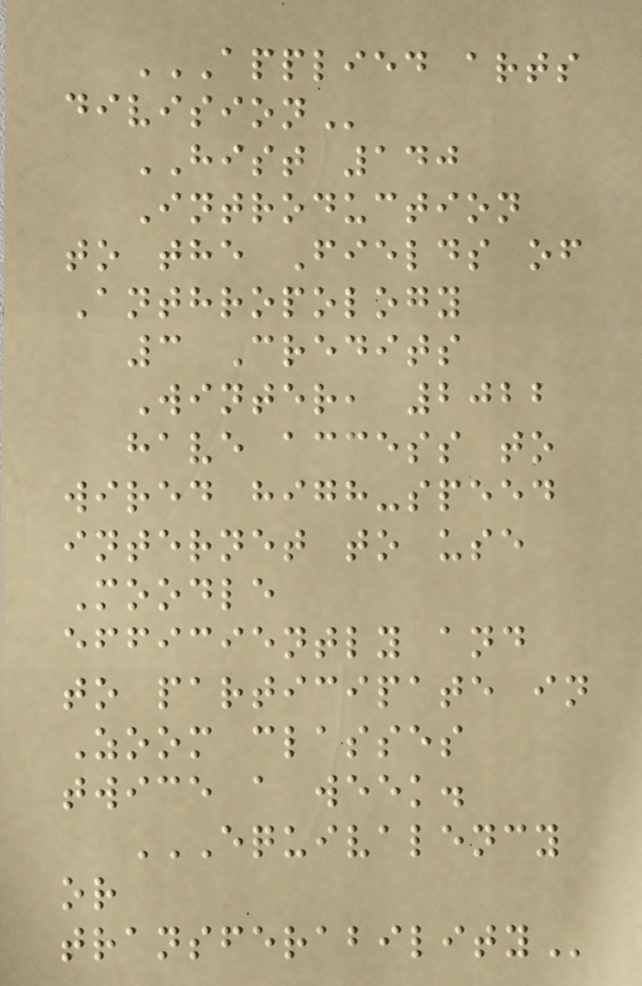APPLIED ARTS
DIVISION
HIST 140
Introduction
to the Fields of
Anthropology
3 Credits
Winter, 2022
have access to
wired high-speed
internet to use
Moodle
efficiently and
to participate in
Zoom classes
twice a week.
EQUIVALENCY
OR
TRANSFERABILITY
